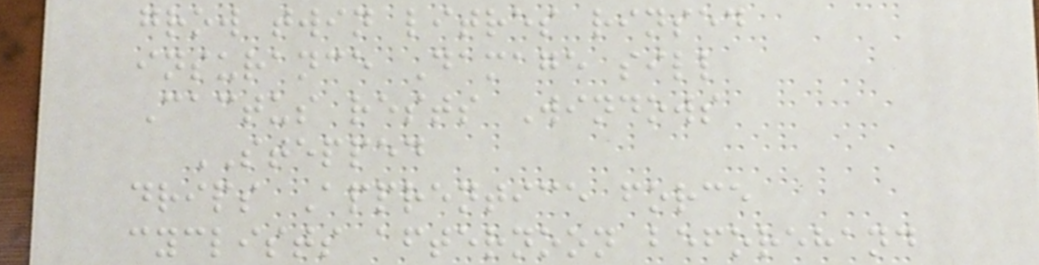grow twin litres rinsed
insurance Damage sill
Cactus rests Windows
STEPPED
drips Apprentice force
cyclists afternoon beforehand
